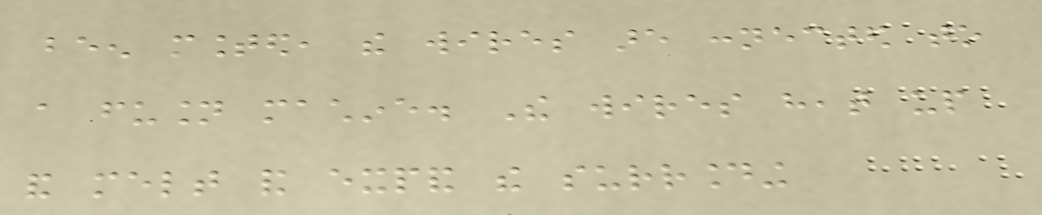been mounted, the wires are connected to
a fusion machine. The wires heat up
and melt and expand the surrounding
